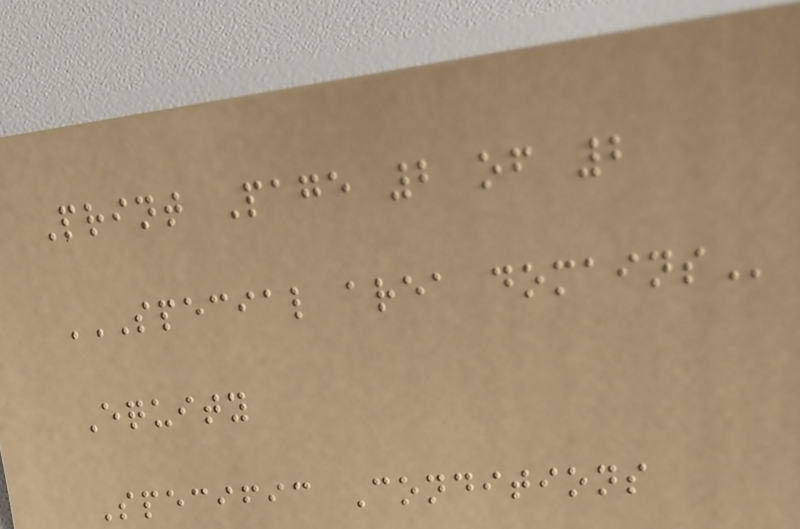Print Page 2 of 2
SPECIAL AREA DOMAINS
Equity
Specific Conditions
